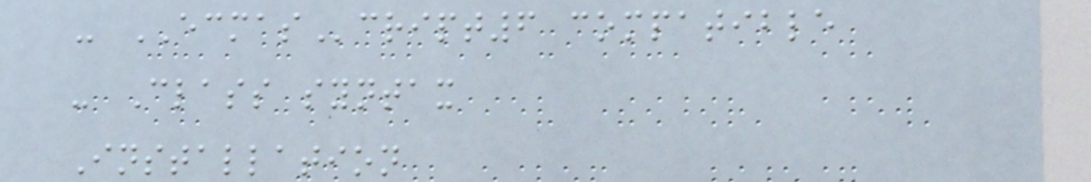- ECMAScript6 compatible
- Class syntax
Installation
